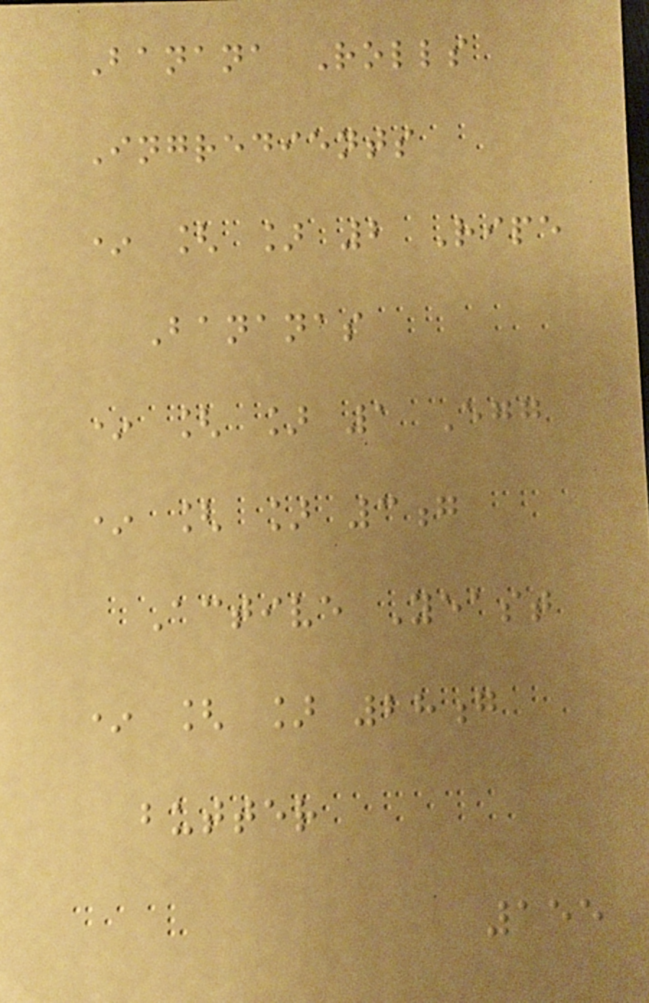Banana Rolls
Ingredients
* [ ] 2 Ripe
Bananas
* [ ] 1 Egg
* [ ] 3g
Active Yeast
* [ ] 28g
butter
155
